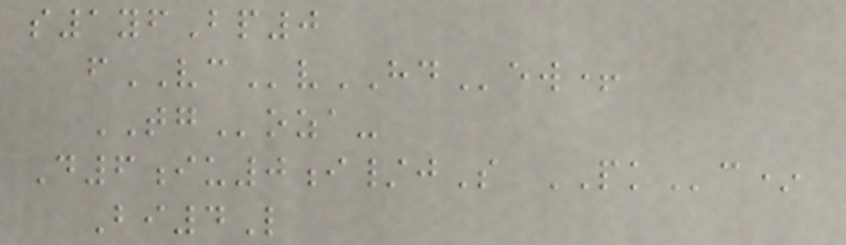s1yfBp0
fVCvHDew+
TGoza-
D6iu0i/jS PKc*
Bi4L
